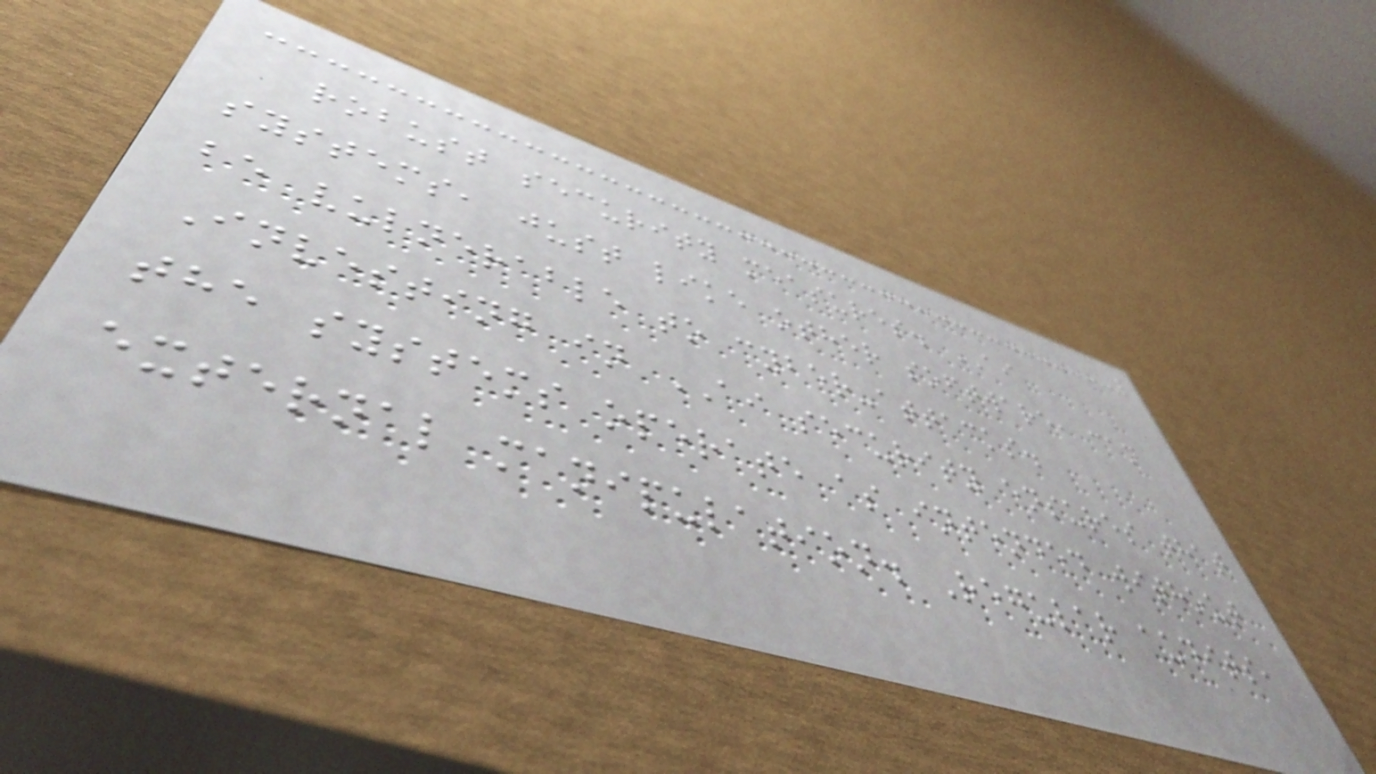robust security measures. AI
systems, just like other software, can
be vulnerable to cyber-attacks.
Investing in AI security ensures that
the systems operate as intended without
external manipulation. Regular audits,
